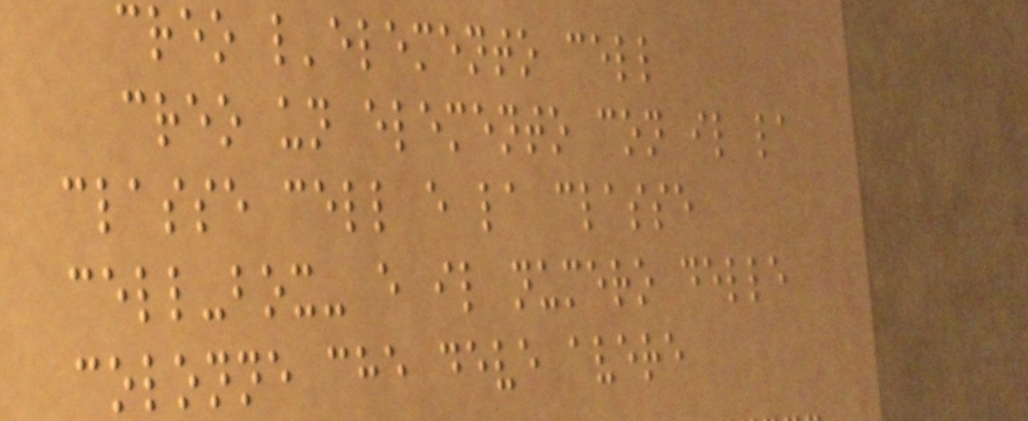creo l'elemento cell
creo un elemento con il la
classe cell e la classe
cell-box- e il numero delle
colonne che deve avere
